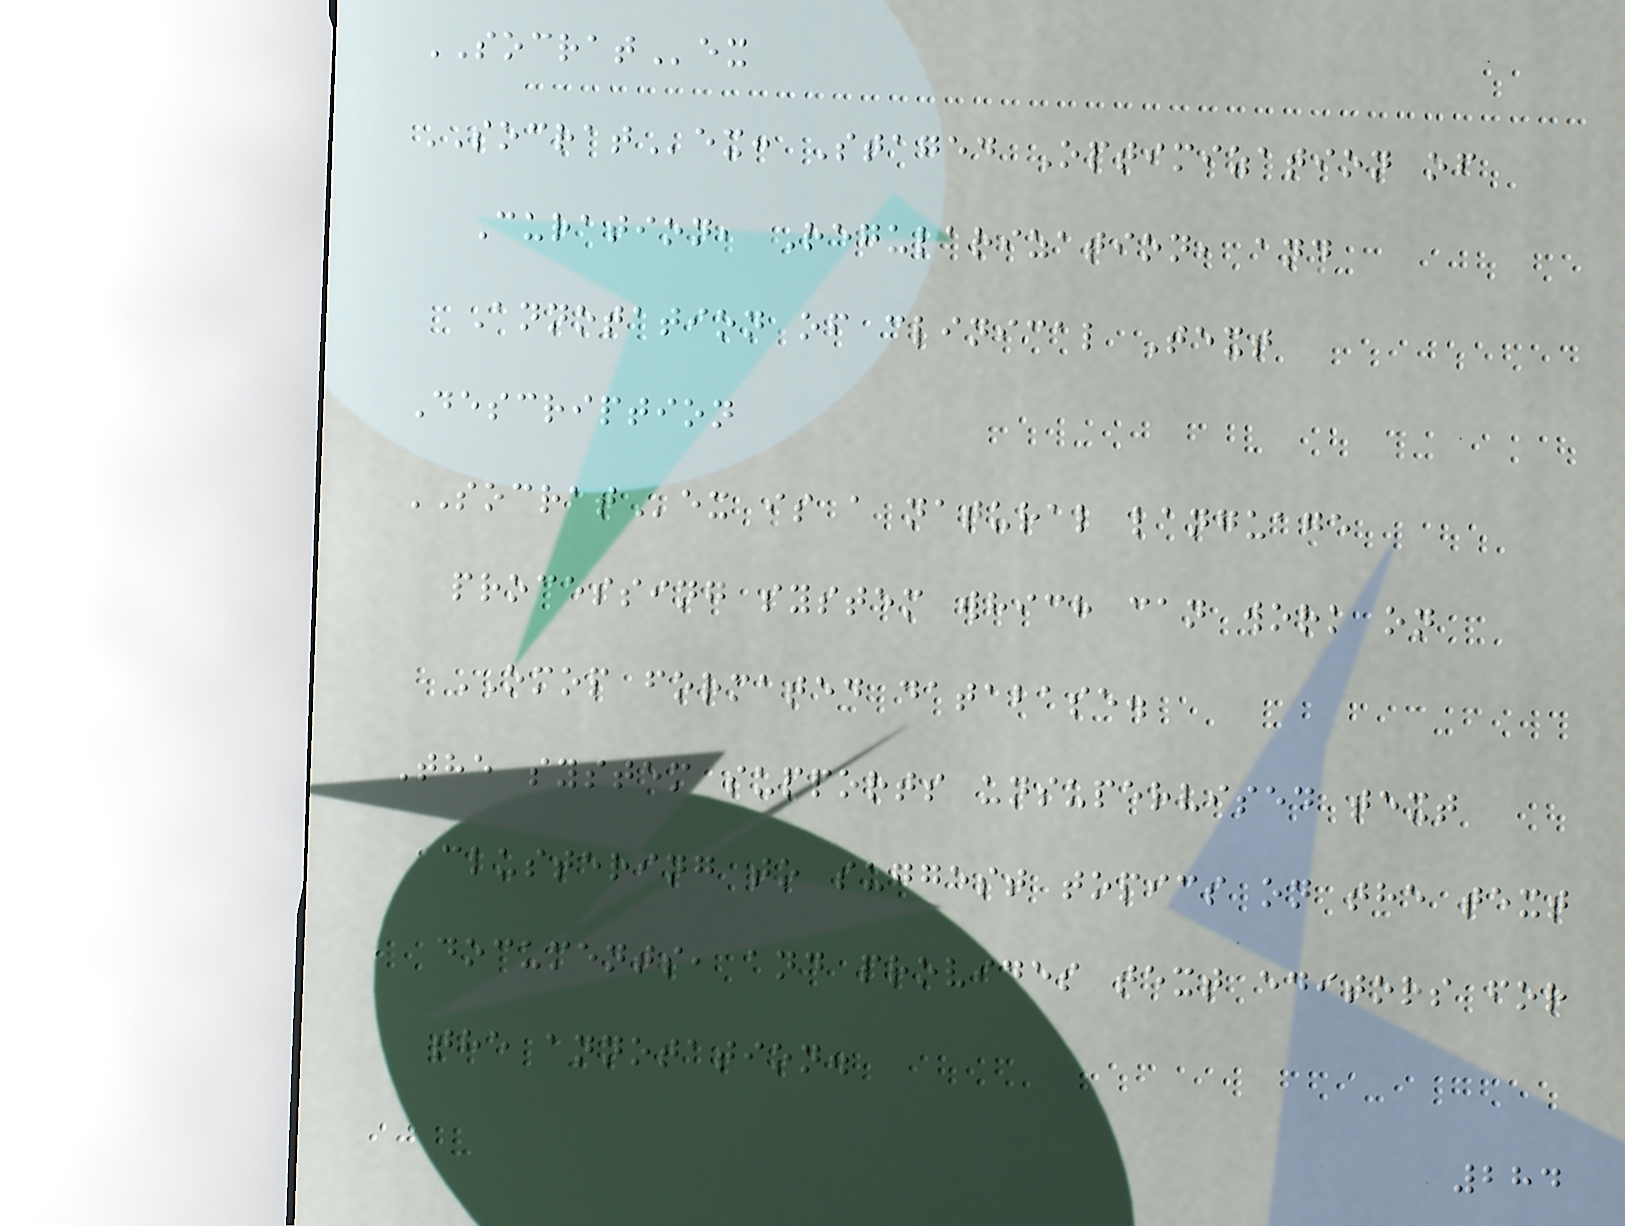SOCRATex
SOCRATex: Staged Optimization of
Curation, Regularization, and
Annotation of clinical Text
Description
SOCRATex is a natural language
processing system which can work on
OMOP formated database.
The system supports unsupervised text
clustering to suggest topics on the text
documents, and provides text editors for
the annotation.
284
